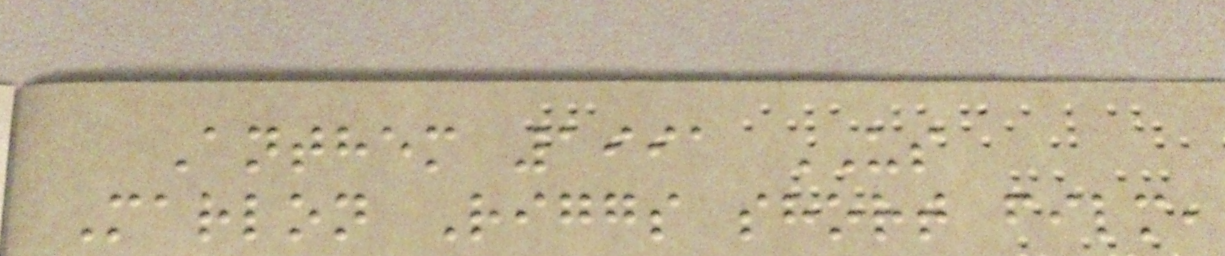Anthem 1991 US
Marlon Riggs short film,
